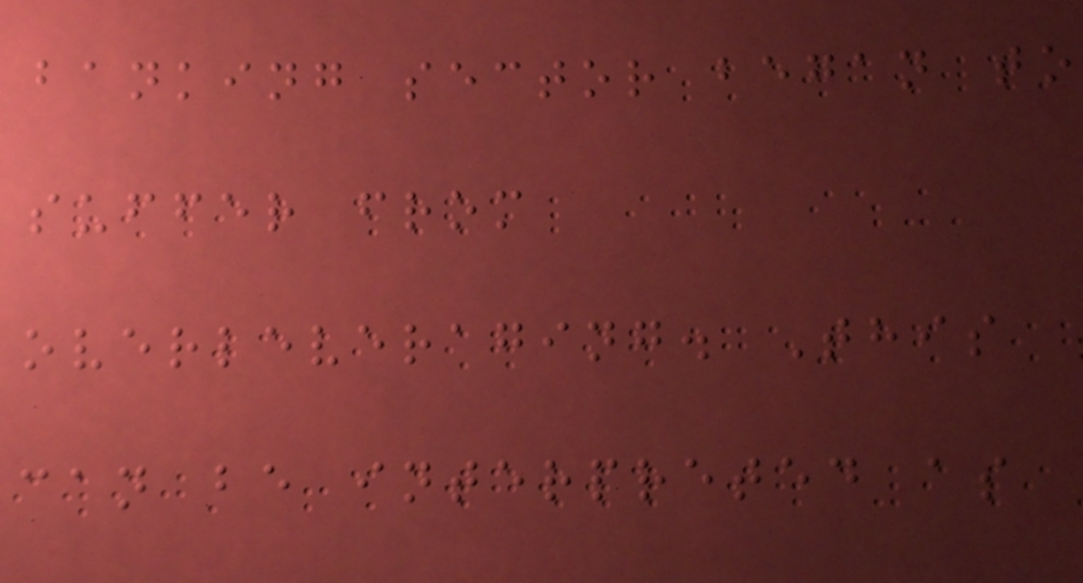banking sector began to
suffer from
overleveraging. This
can be interpreted as
